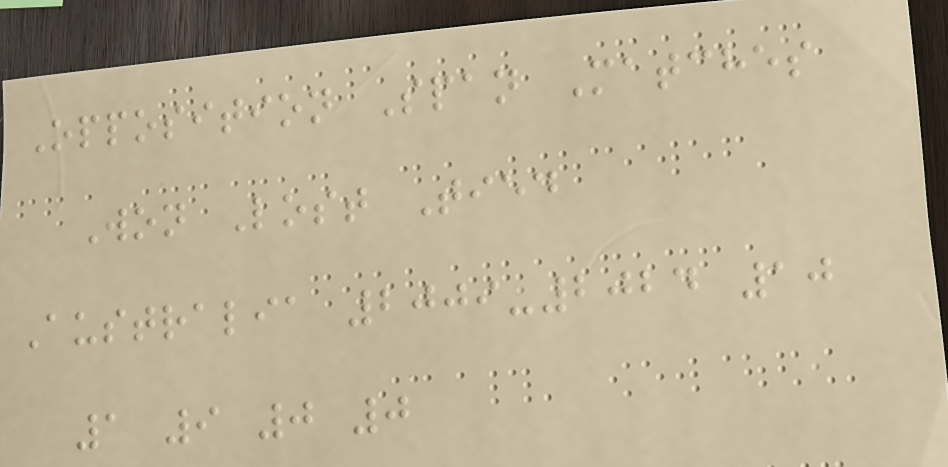Opposition Span Matches
Won Lost Tied
Australia 2009-2024 10
1 9 0 0
